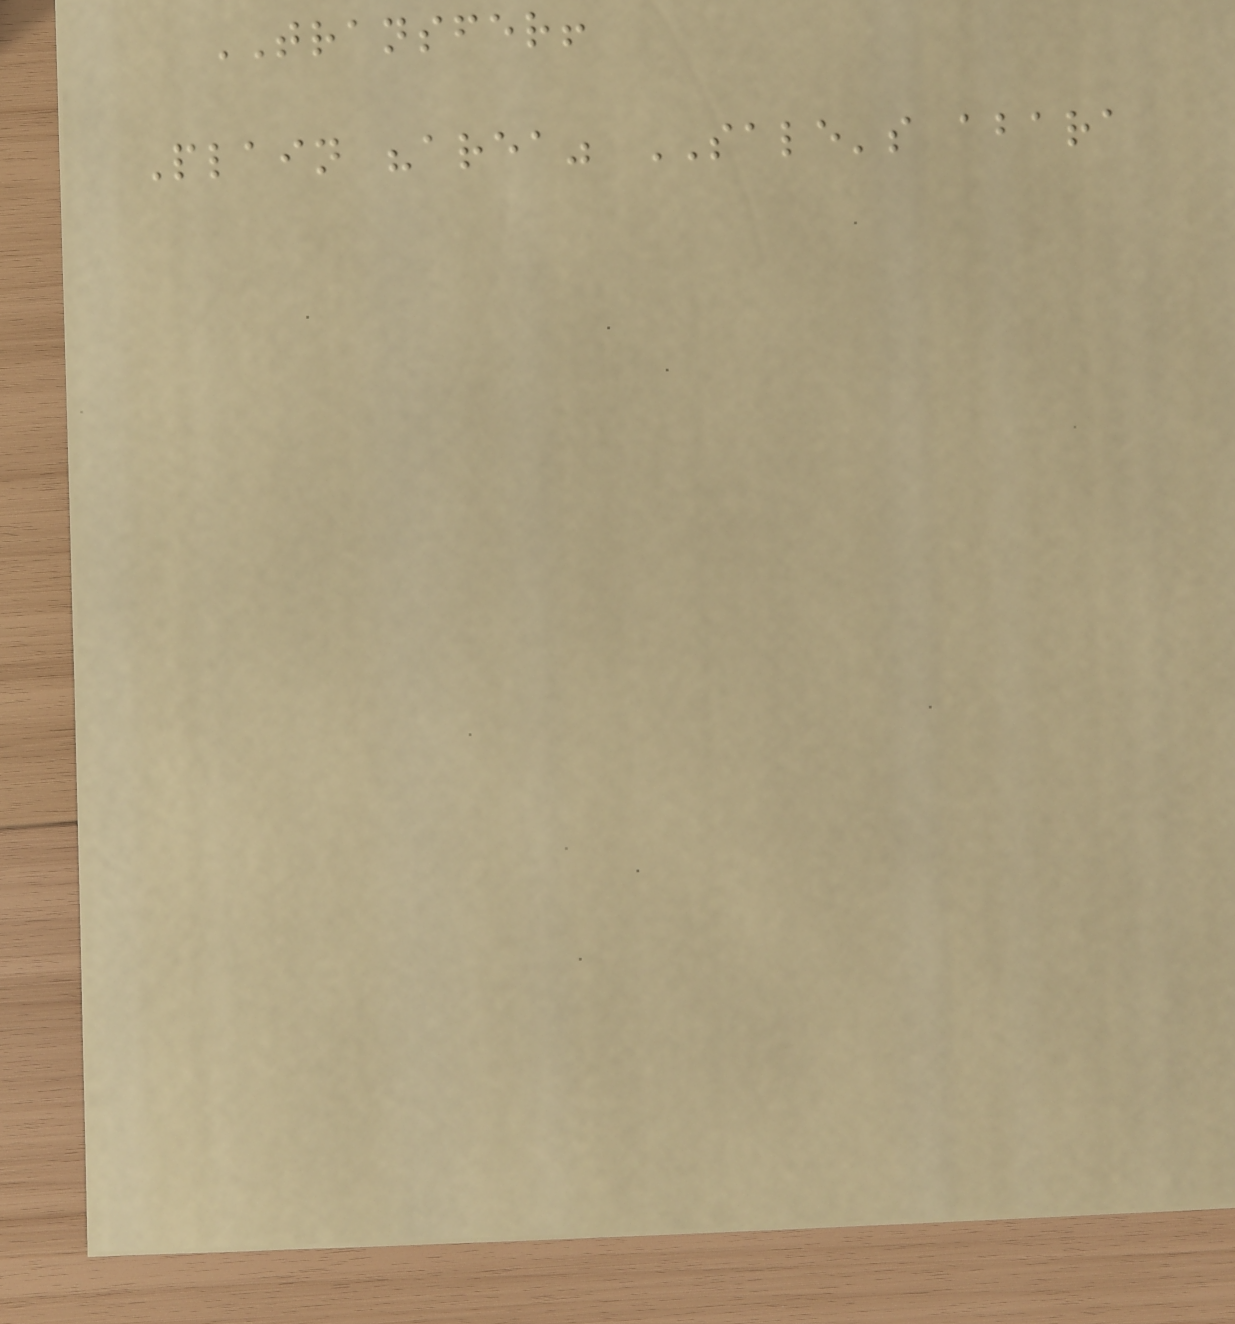TRANSFER!
Plain "area" SALE's abara
